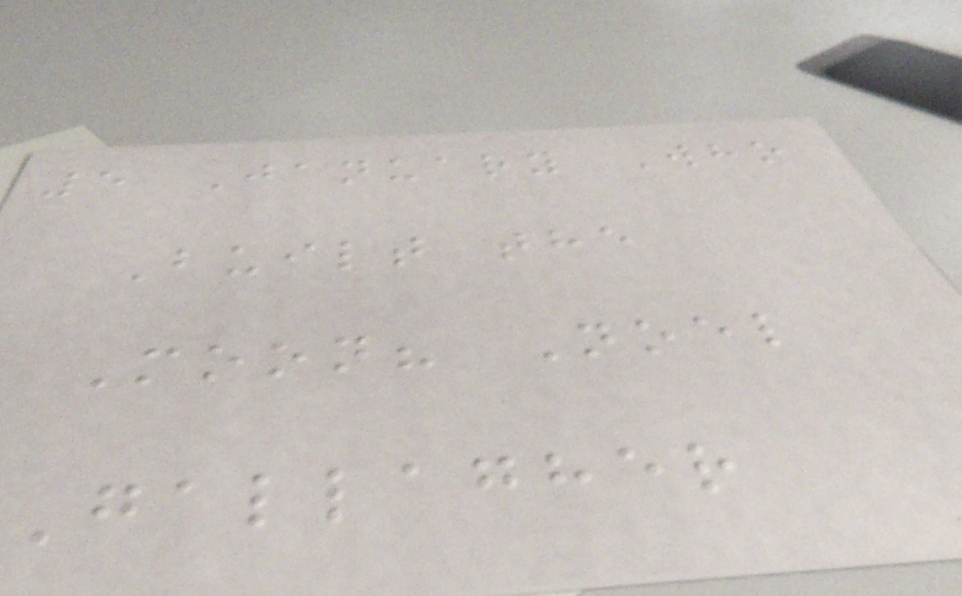5 January Who
Built the
Moon? Noel
Gallagher
